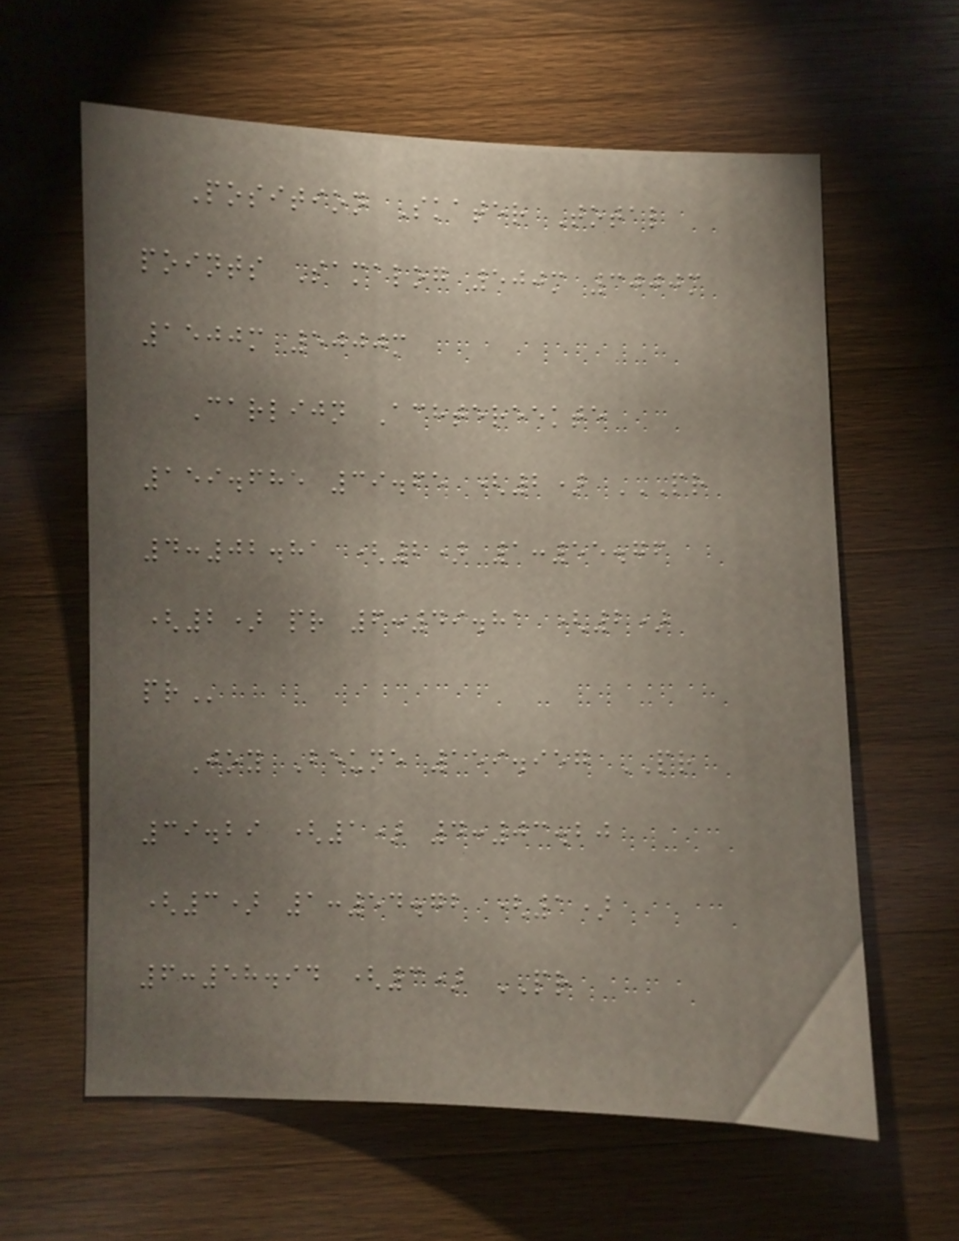Position Skater Total
points Samalog 500m 3000m
1500m 5000m
Carlijn Achtereekte
159.685 39.65 (2) PR
4:02.81 (2) 1:55.76
(2) PR 6:49.81 (2)
PR
Joy Beune 159.957 PR
39.29 (1) 4:03.20
(3) 1:54.72 (1)
6:58.94 (3) PR
